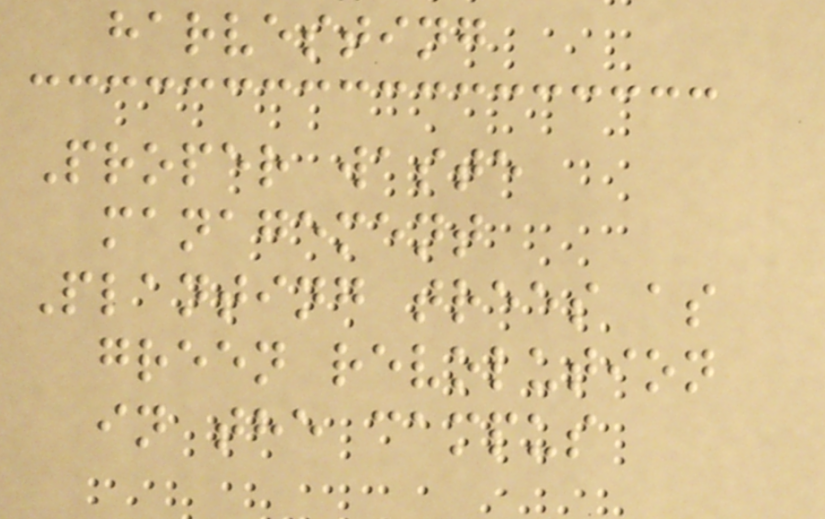harvesting
Proper waste
management
Planting trees as
green revolution
in the campus
